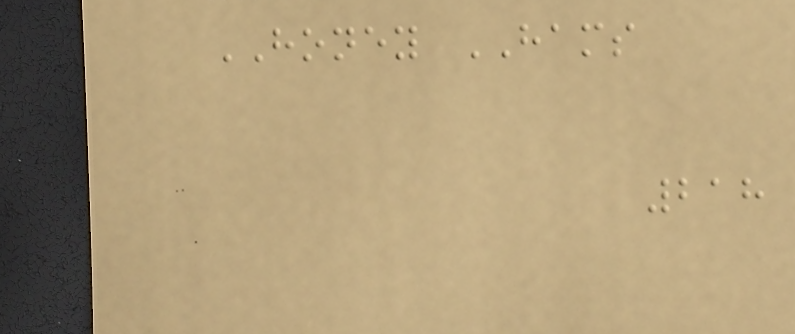HONEY HAMS
218
